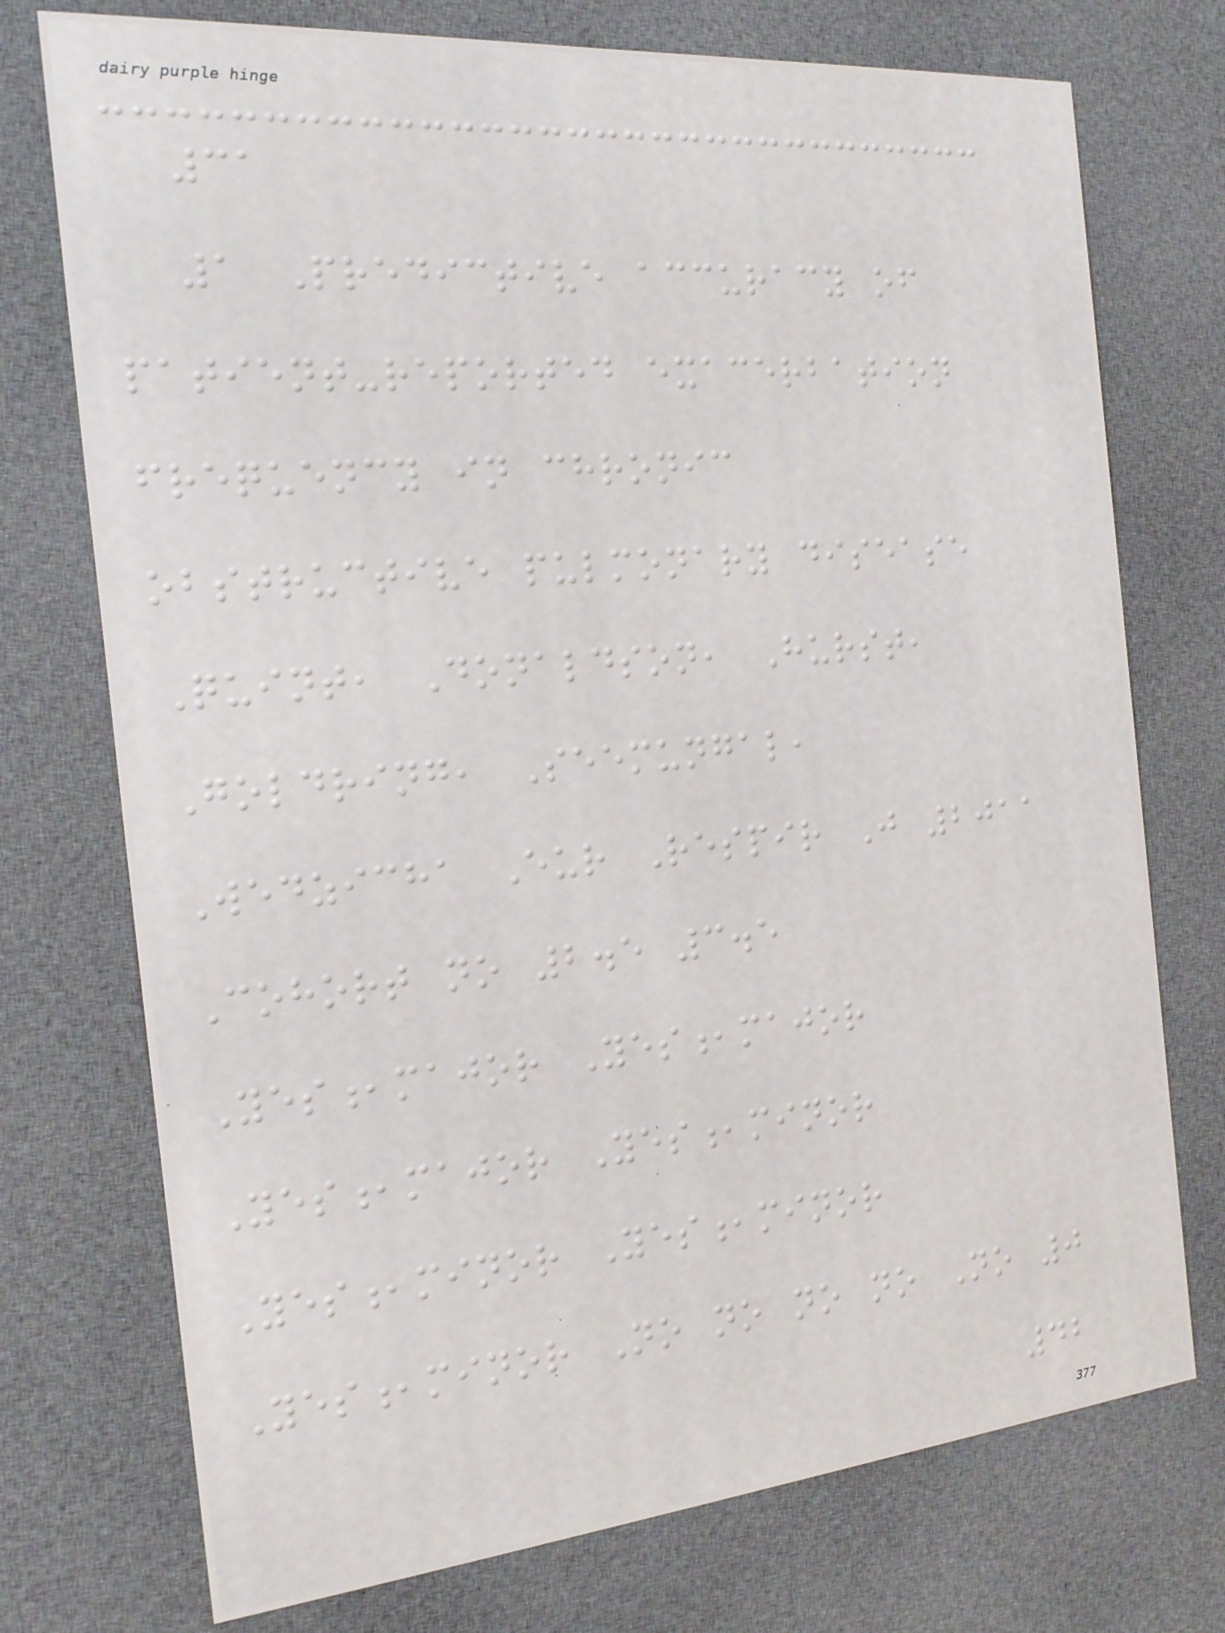31
1 Predictive accuracy of
patient-reported exacerbation
frequency in chronic
obstructive pulmonary disease
Quint, Donaldson, Hurst,
Goldring, Seemungal,
Wedzicha Eur Respir J 2011
Cohort no 2.5 3.5
Yes,major Yes,major
Yes,major Yes,minor
Yes,minor Yes,minor
Yes,minor No no no no No 0
42
